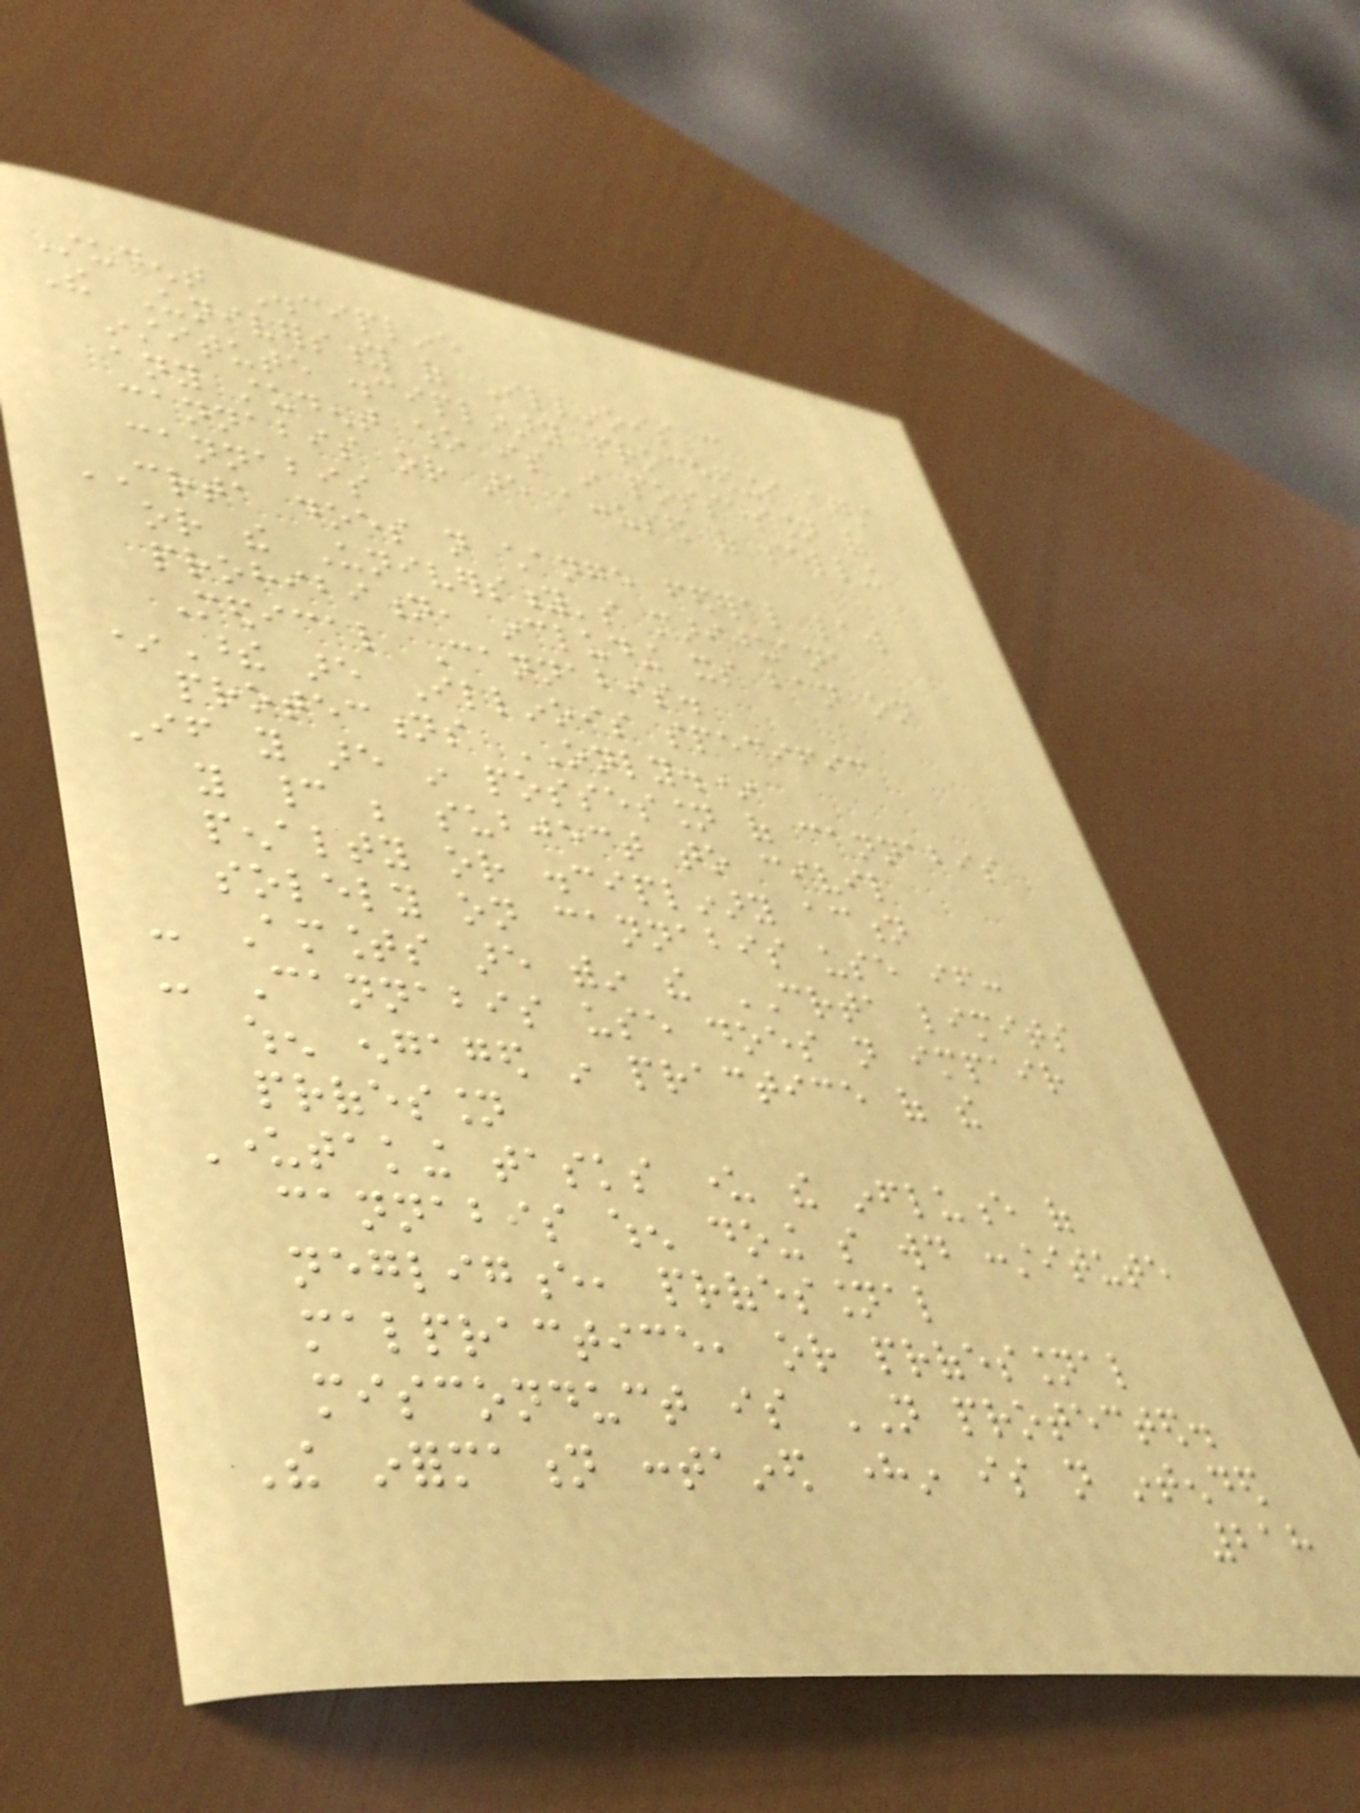Student Discipline
The University of Illinois can
institute disciplinary proceedings against
any student who is in possession of
cannabis or are accused of selling
cannabis
CRTA does not change federal law
or the University's marijuana
prohibition, including its ban on
Medical Cannabis.
*These are Illinois specific
protections ONLY.*
If you are in possession of cannabis
you cannot be subject to civil
penalty or disciplinary action
solely on cannabis use if:
- Amounts are within the CRTA limits
- Cannabis use does not impair
when engaged in practice of the
profession
Undertaking tasks under the influence of
cannabis when doing so would constitute
negligence, professional
malpractice, or professional
misconduct is NOT protected.
The information contained herein is not intended
218
